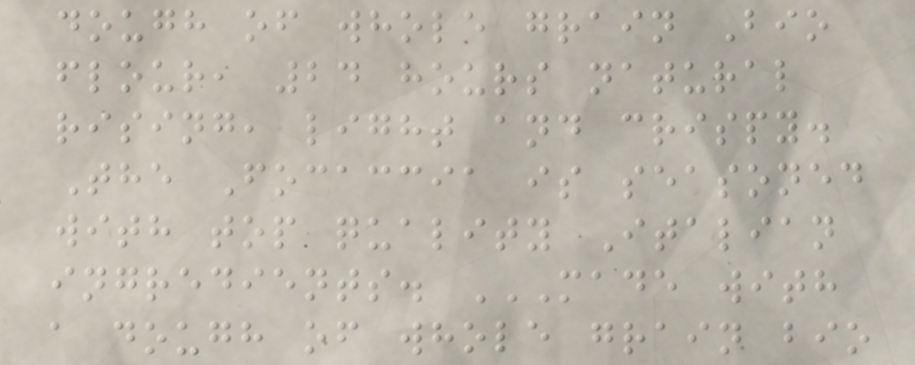dough of whole grain Bio
flour, 24 hours natural
rising, light and crispy.
The Focaccia is seasoned
with top quality Italian
ingredients. MADE WITH
A DOUGH OF WHOLE GRAIN BIO
